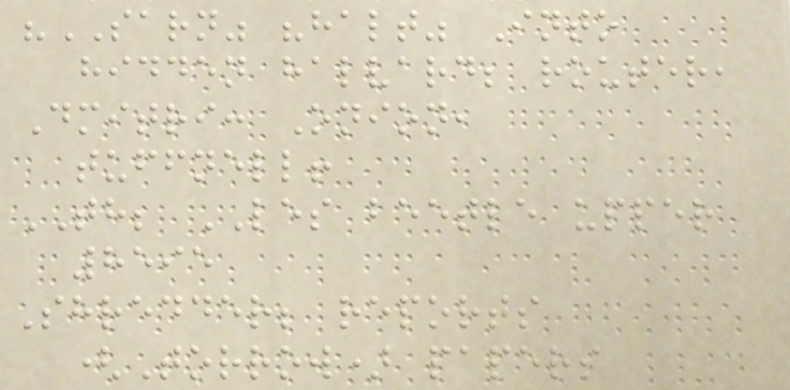"SARN" "halt" Into
hidden halvard; router,
Dmitri: Onion,
tuffnell!
TH; LES beetle upper
8595
Shredder; reports
(Torrow) papers
